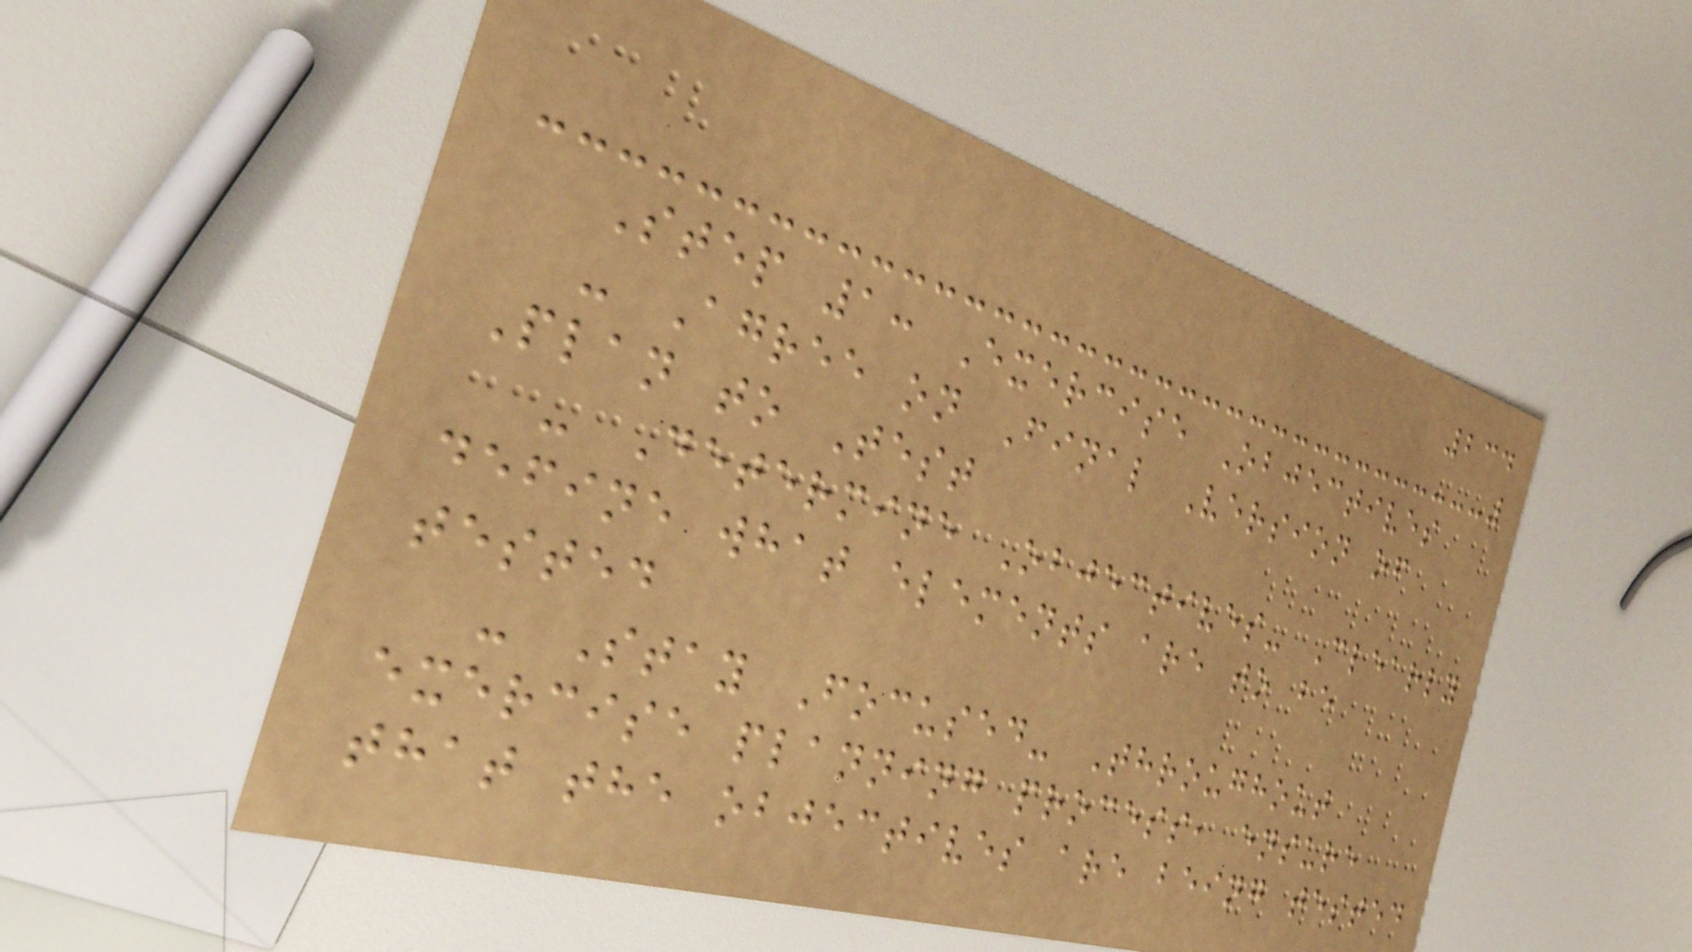234
Step 1: Exercise Objectives
- Agree on Final Version of
Plan to Test
- Determine Objectives- Clearly
define what elements are to be
tested
- Stay Focused- Throughout
exercise planning process, ensure
that the objectives are being tested
